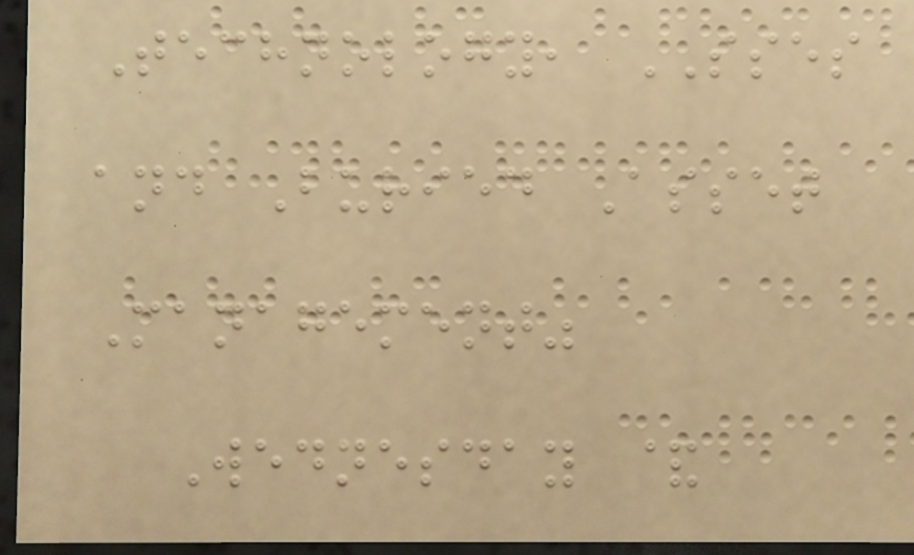Technology, SSES
and Buried Asset
Management"
Wednesday &
